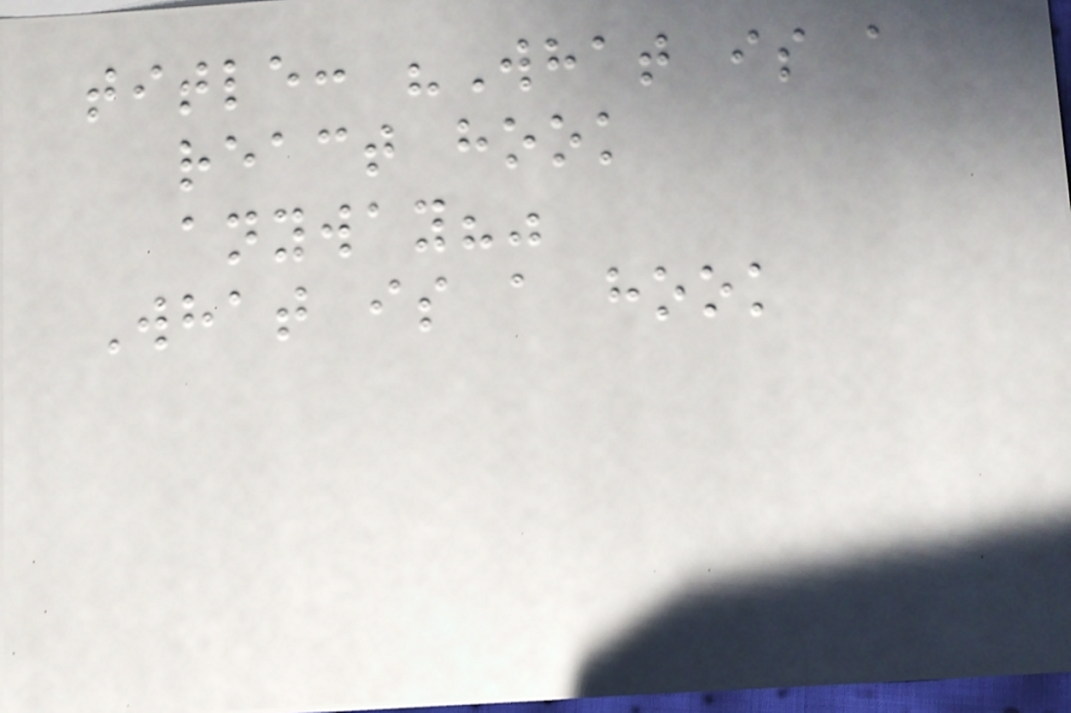title: "What is a
react hook
anyway?"
What is a hook
